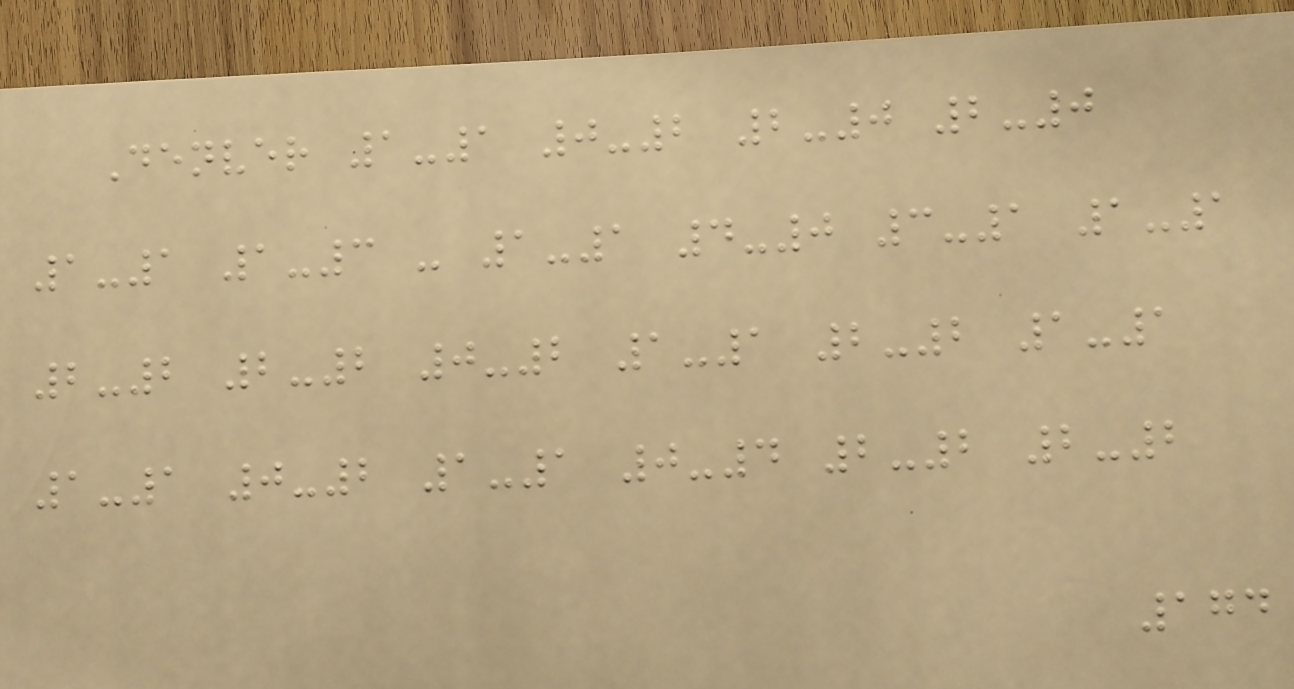Denver 1-1 0-2 2-0 2-0
1-1 1-3 - 1-1 4-0 3-1 1-1
2-2 2-2 0-2 1-1 2-2 1-1
1-1 0-2 1-1 0-4 2-2 2-2
174
